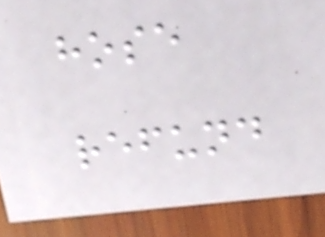hose
refund
